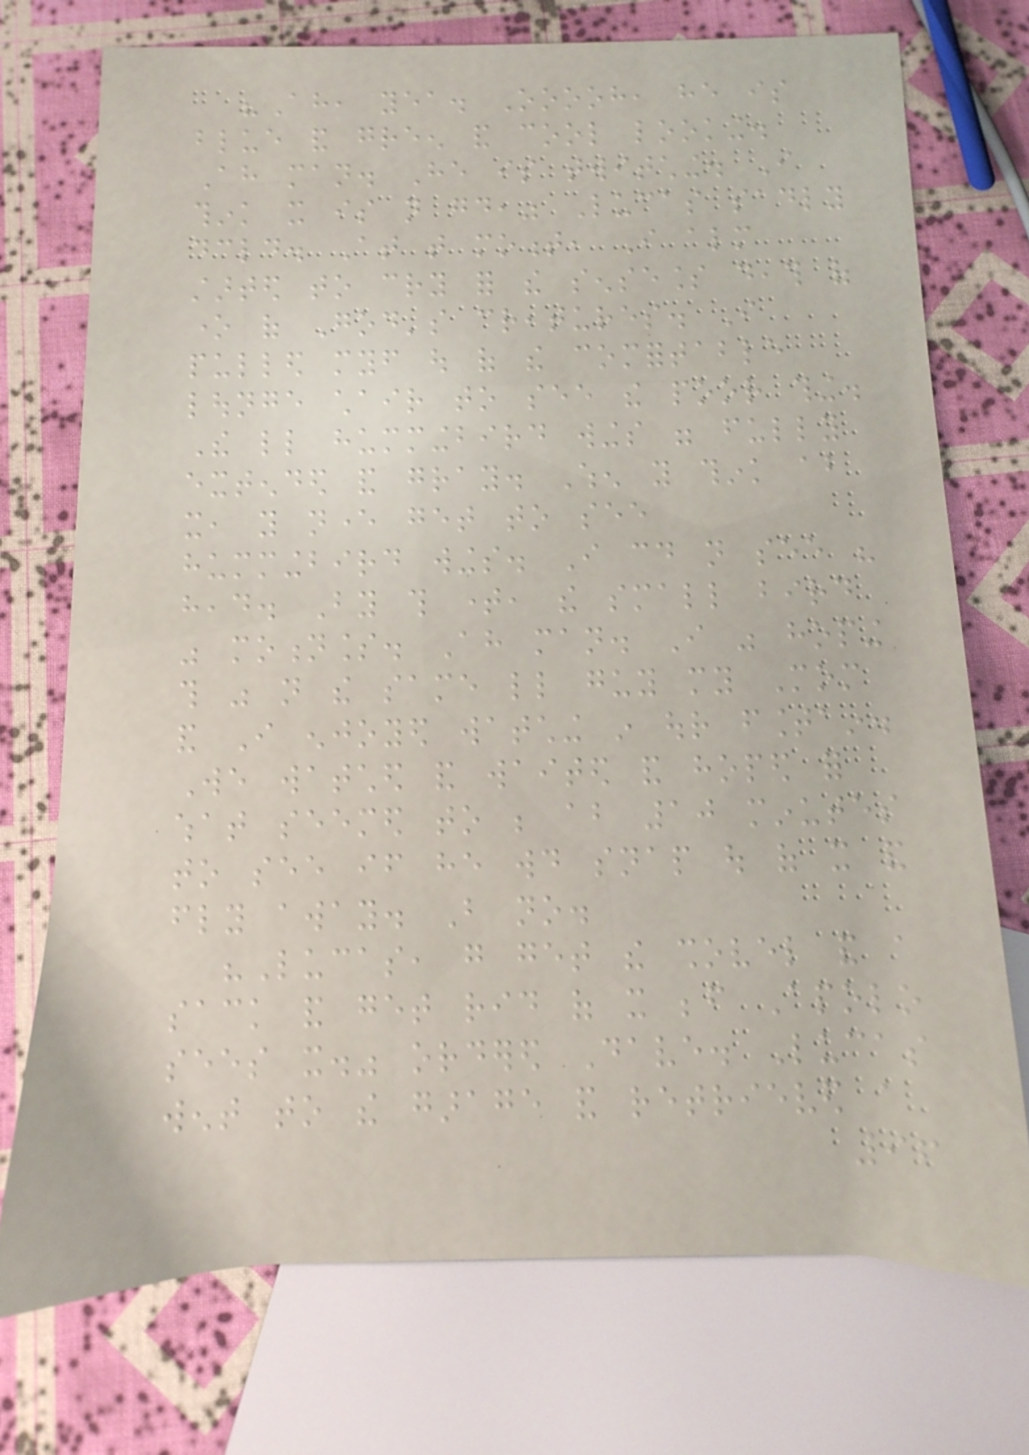"Ah, yea. Ooooh, he is
blue and green and cool looking.
Ah man. He is twitching. I
think it is not good," Lucas sadly
declared. At that moment, I almost
started to cry for the senseless death of
one of God's creatures. I
pulled myself out of the comfortable
lounge chair to see the poor thing.
The little hummingbird wings were fully
extended and gray. When you think about
it, you never get to see
hummingbird wings. I could not see his
head. By this time, the small bird
was motionless. Ah man. I was hoping
this was not the same little guy my Mom
and I enjoyed watching in our fountain.
We watched and waited and hoped for
what seemed to be about 10 minutes
to see if he would snap out of it and
fly away. But no.
"Lucas, go get the shovel and a
sack and get rid of it before Apolo
sees it." ordered Dave. Lucas
went to the garage and retrieved a
96
